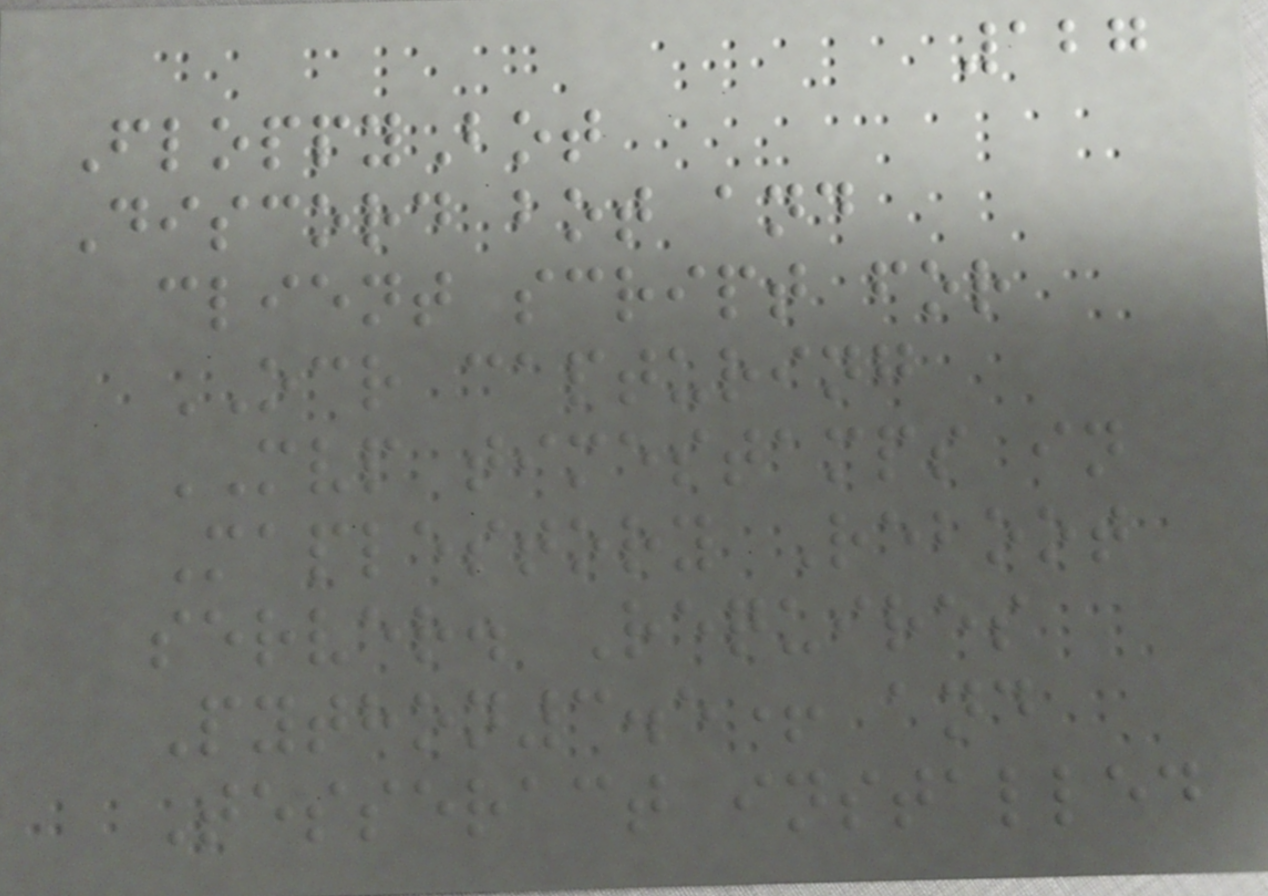127
FloppyBot
Discord bot and
client script for
OCR capturing
MVP timestamps in
Maplestory Reboot
server. Requires
Python3.5+ and
Tesseract installed
